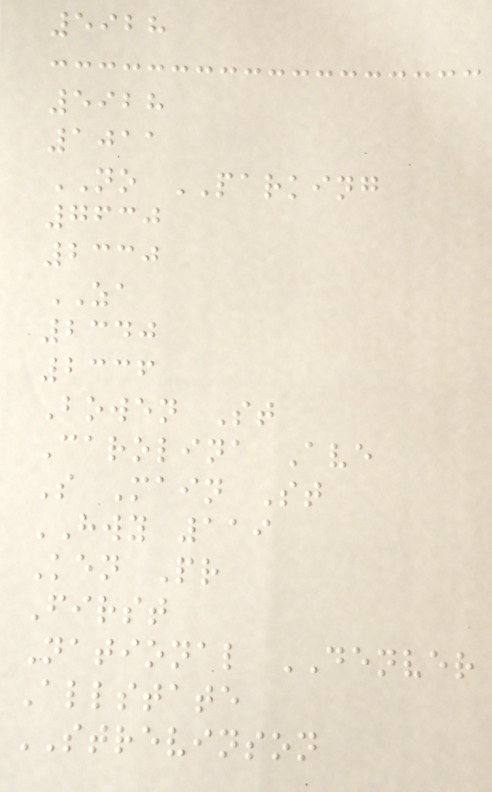5928
5928
1011
NO PARKING
7630
2330
ZA
2340
2336
Bowen St
Carolina Ave
S Main St
HWY 119
Ken Pr
First
National DENVER
Allstate
STREVINSON
